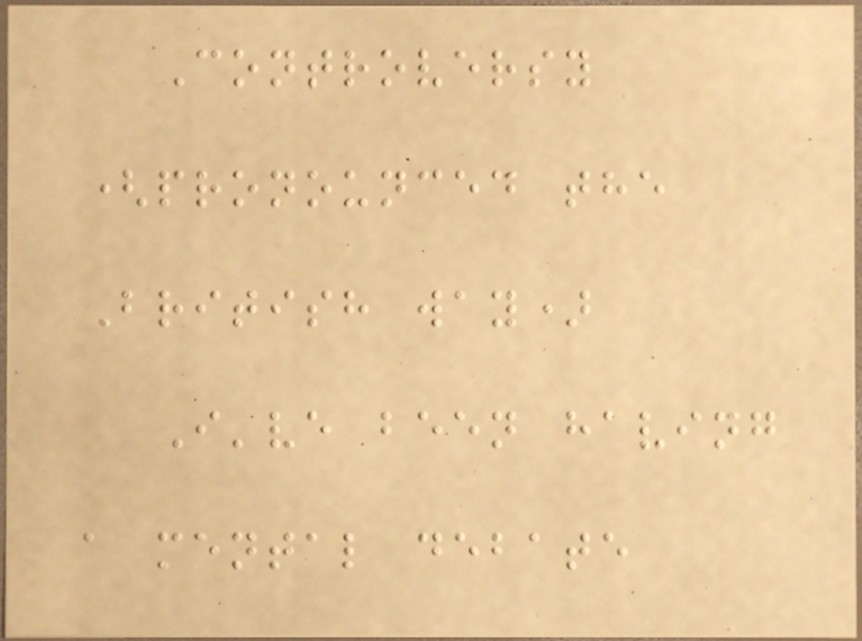Controversy
(pronounced the
British way)
I've been having
a mental debate
